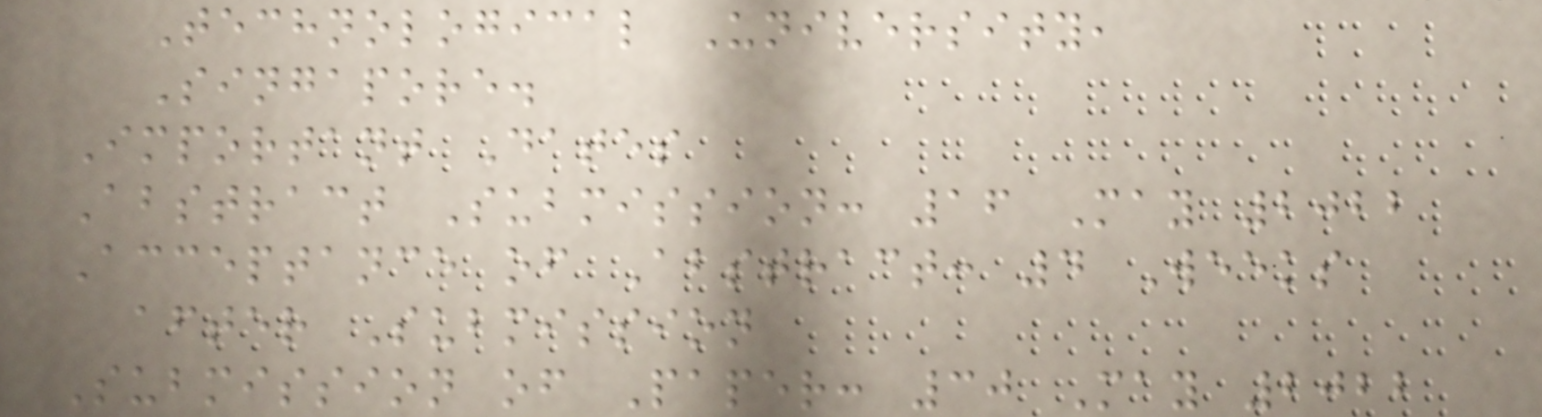Technological University,
Singapore.
Important Dates
Abstract Submission: 16 May 2022
Acceptance of Abstract: 4 Weeks
after Submission
Submission of Paper: 30 May 2022
